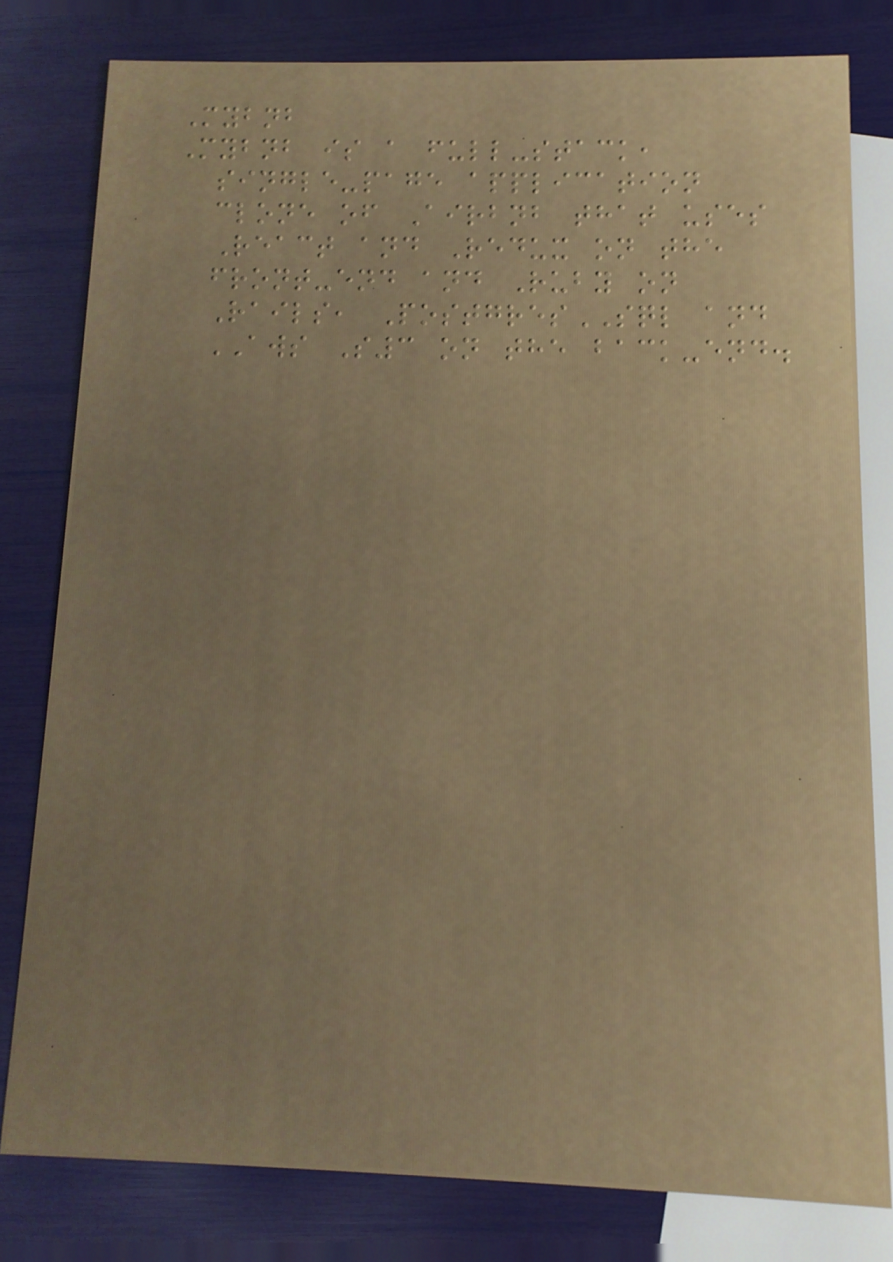Mybnb
Mybnb is a full-stack,
single-page application
clone of Airbnb that uses
React and Redux on the
front-end and Ruby on
Rails, PostgresSQL and
AWS S3 on the back-end.
